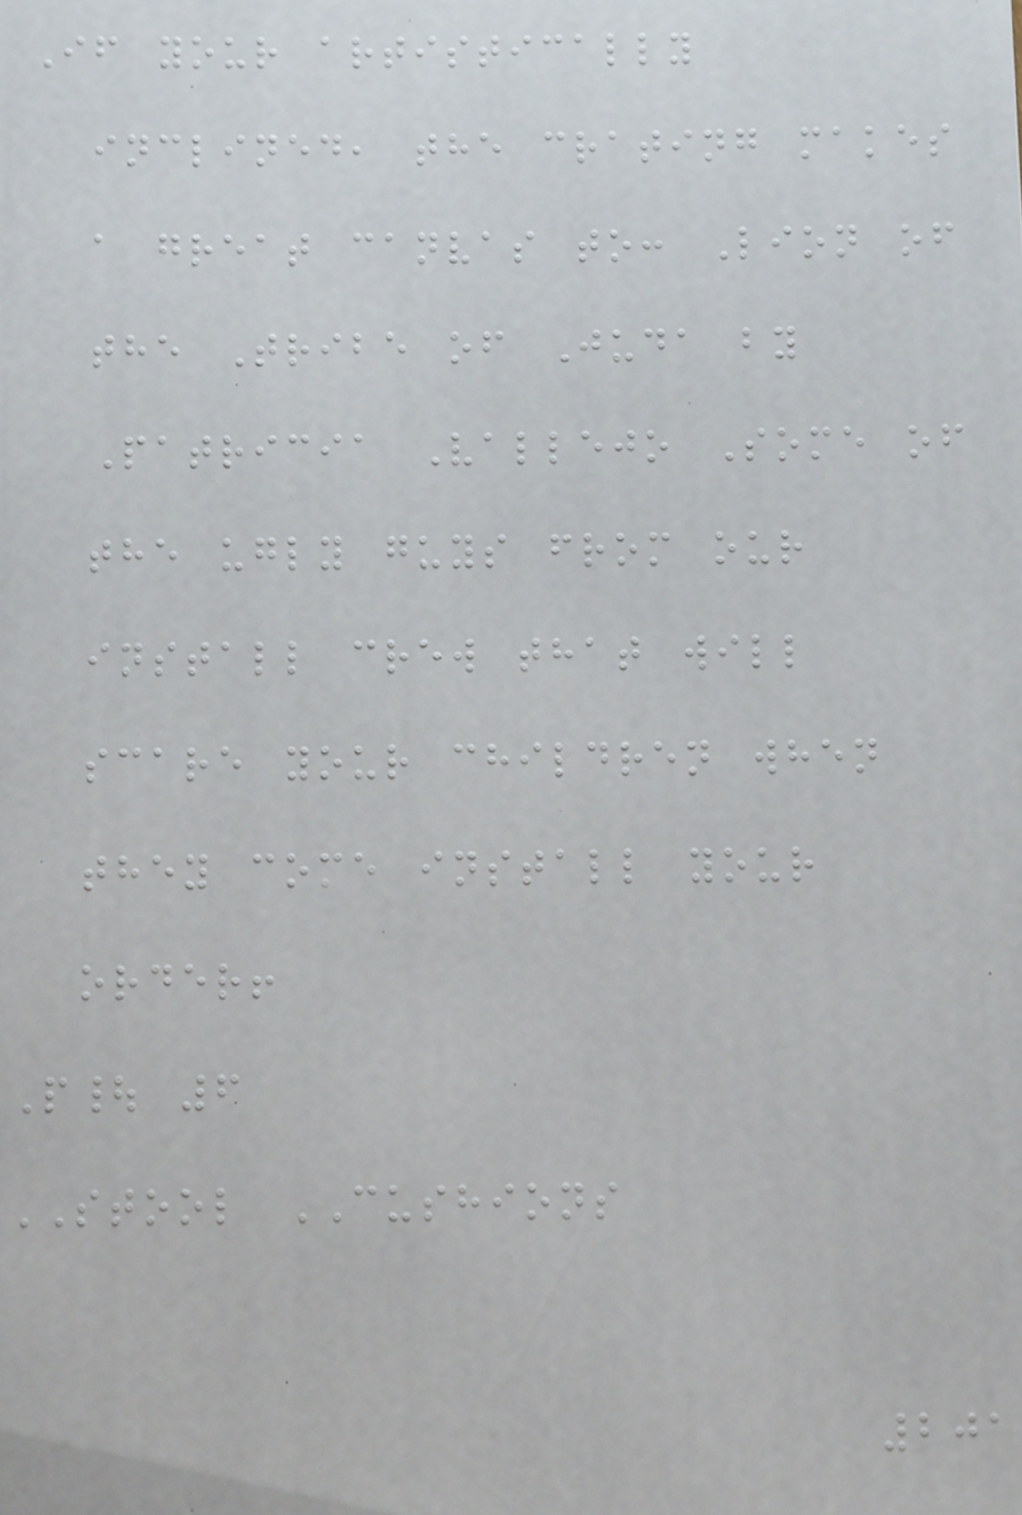If your artistically
inclined, the crating makes
a great canvas to: Lion of
the Tribe of Juda by
Patricia Vallejo Some of
the ugly guys from our
install crew that will
scare your children when
they come install your
order!
P| 6
STOOL CUSHIONS
201
